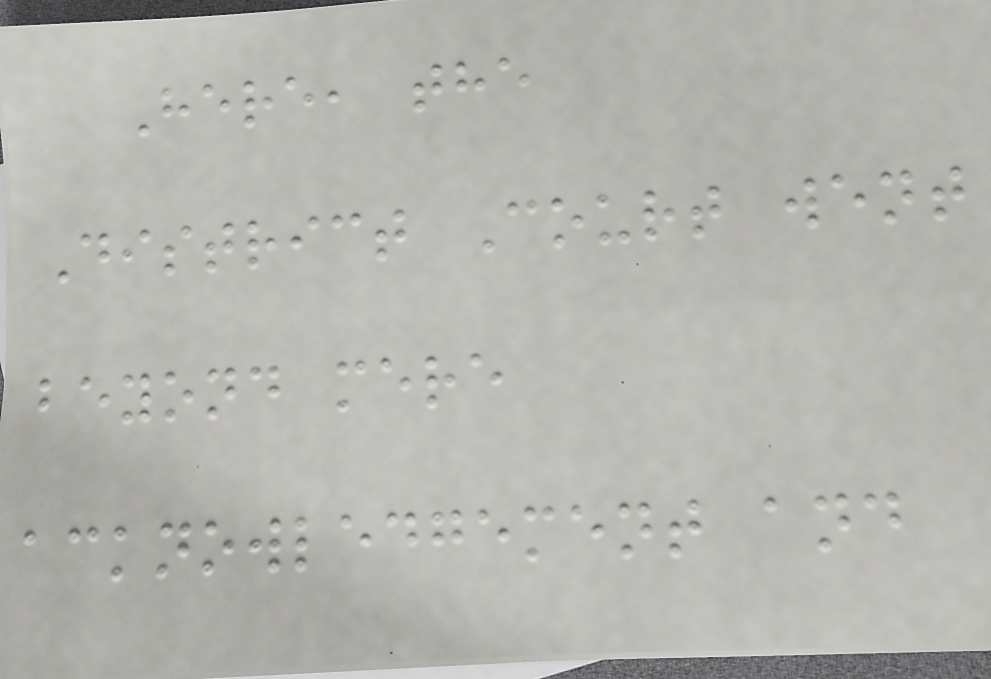Here, the
District Court went
beyond mere
acknowledgement and
